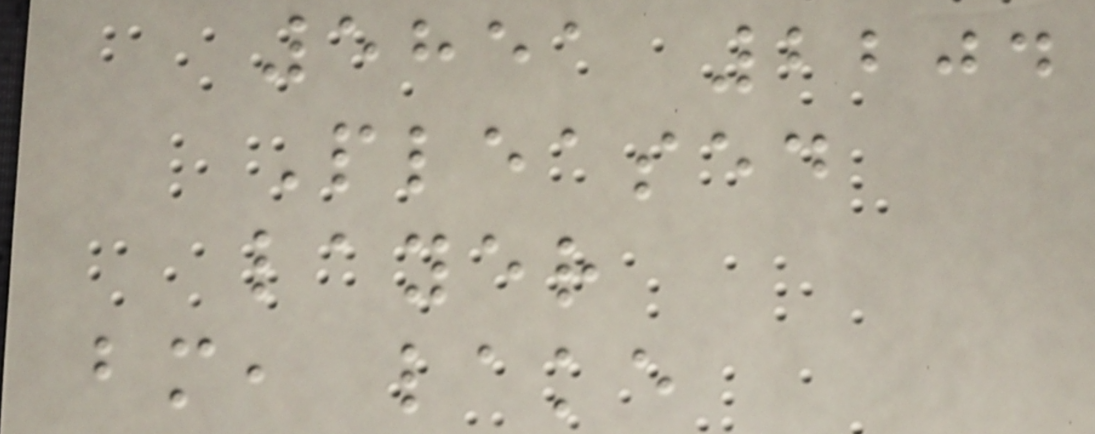5851 2204
Pleased
layer
bm, lake
